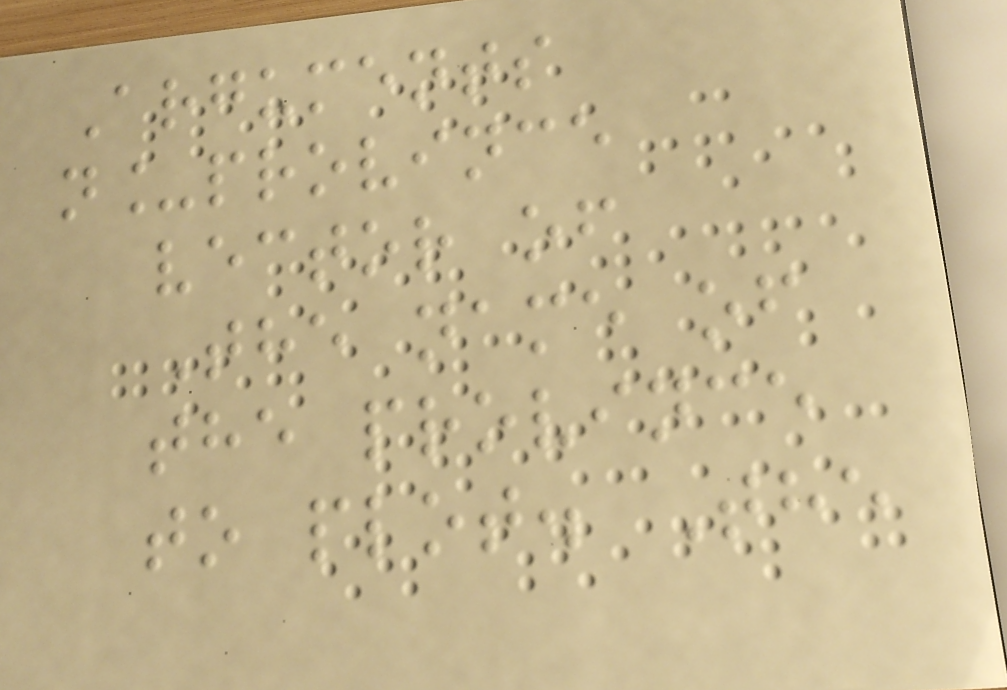Arguments
n_province
vector of
The name of
the province
to plot. The
